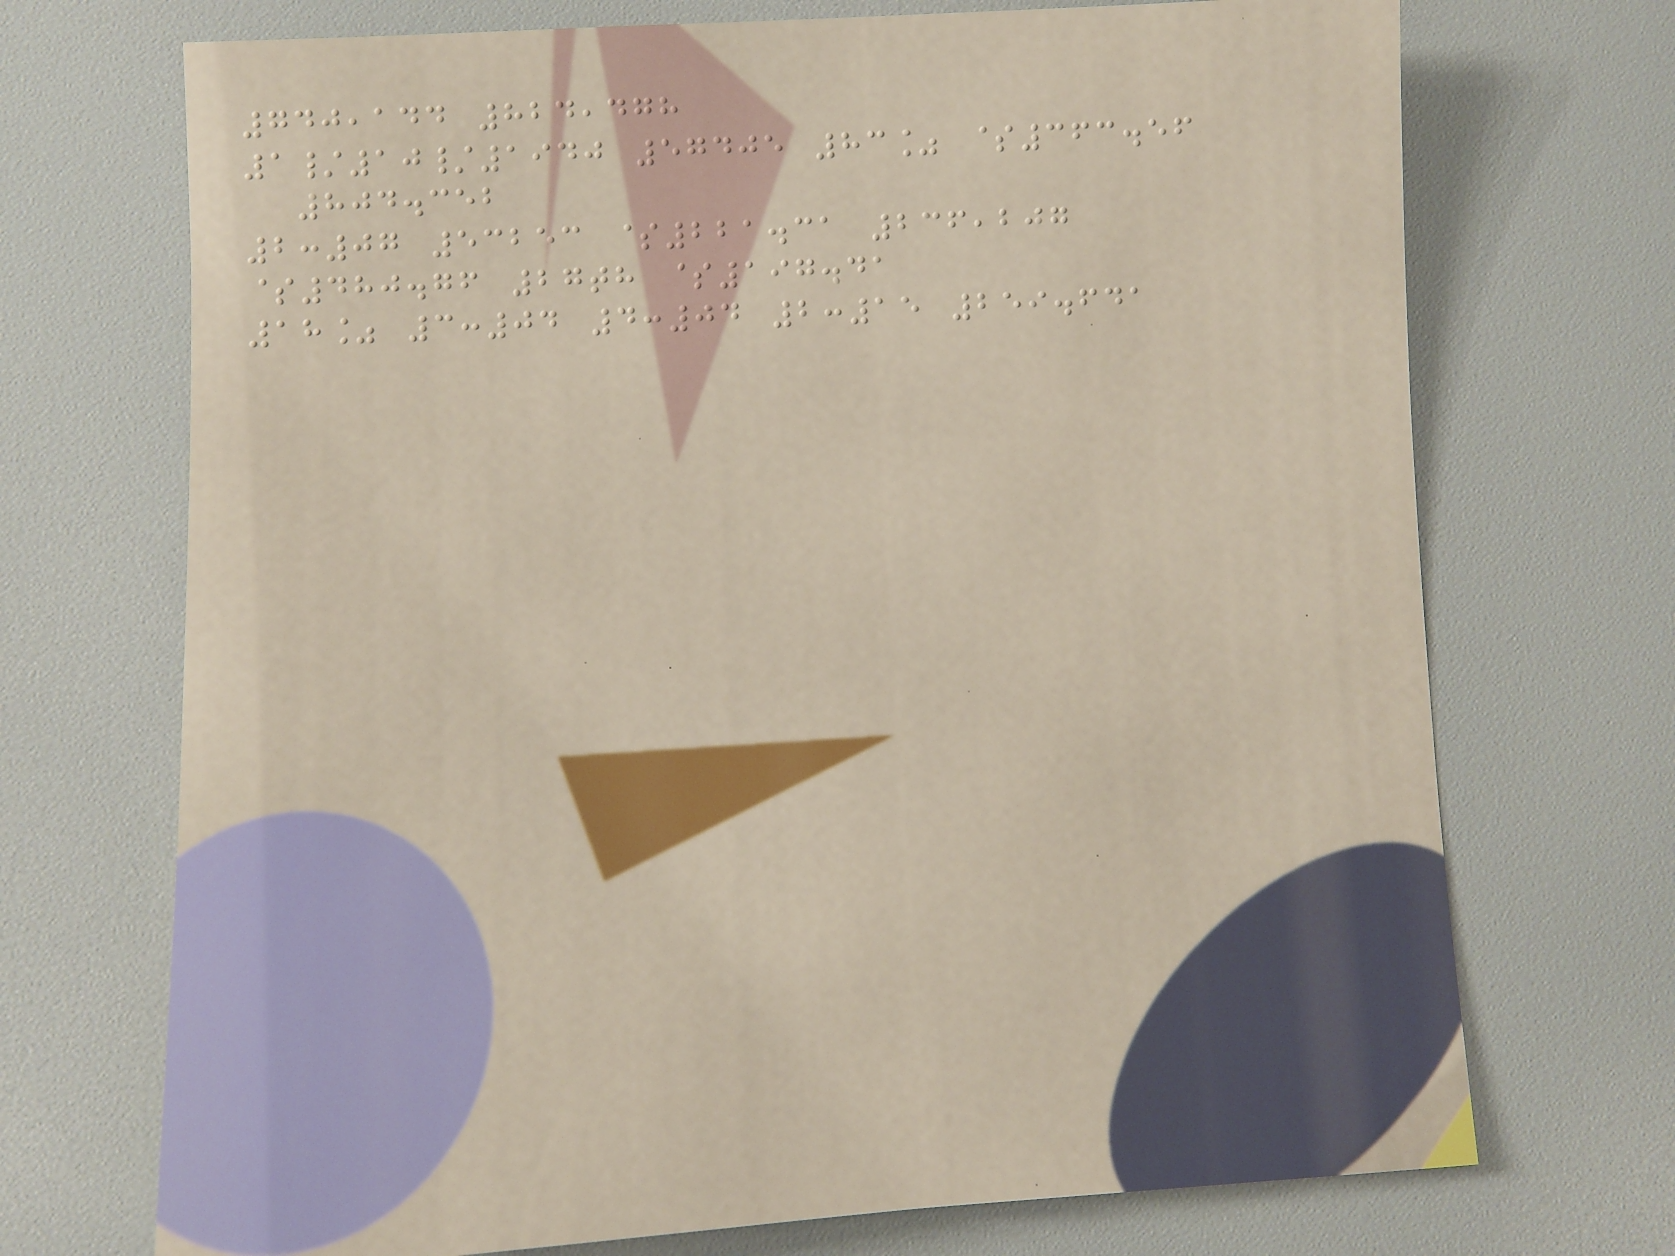740,144 824,478
1/10/1940 57405 83% $363.56
804.352
2:07 53253 $221.31 236,207
$480.76 27th $197.41
18% 3:04 4:04 2:15 259.641
